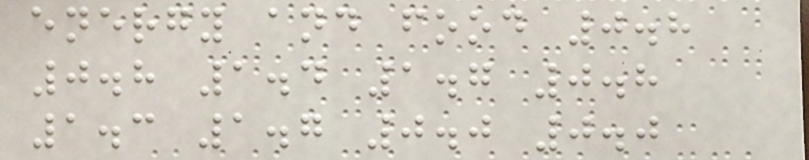energy and food 0.8
0.8 1.4 1.7 0.8
1.3 1.7 0.0 0.0
